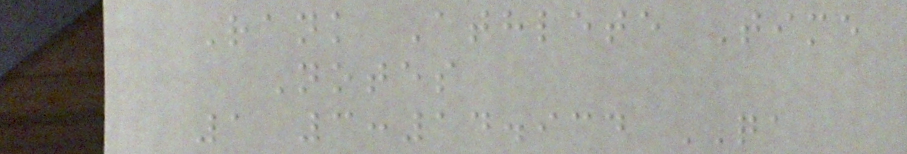Rank Athlete Time
Notes
1 3:14.934 QA
